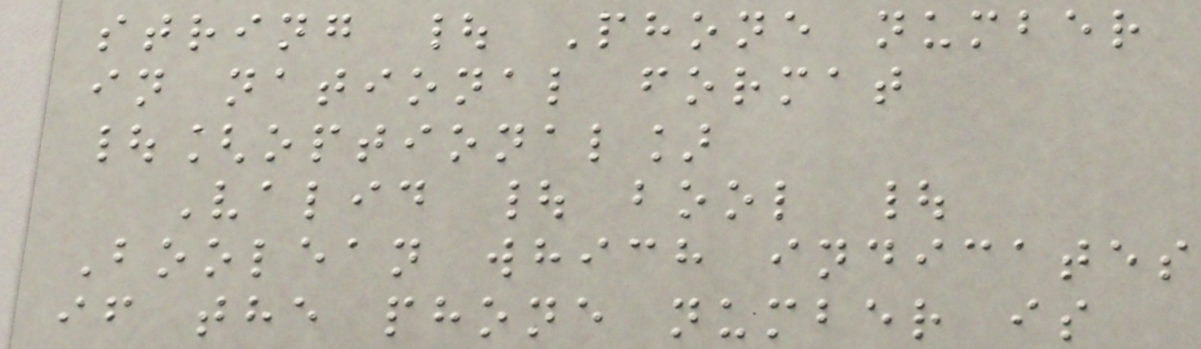string | Phone number
in national format
|[optional]
Valid | bool |
Boolean which indicates
if the phone number is
